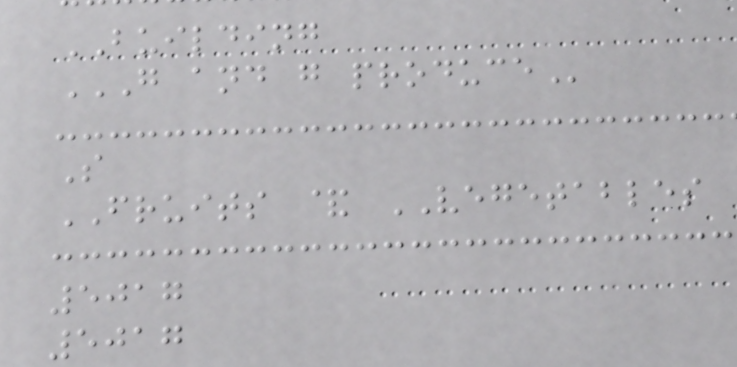BUILDING
G AND G PRODUCE
S
FRUITS & VEGETABLES
5017
5017
